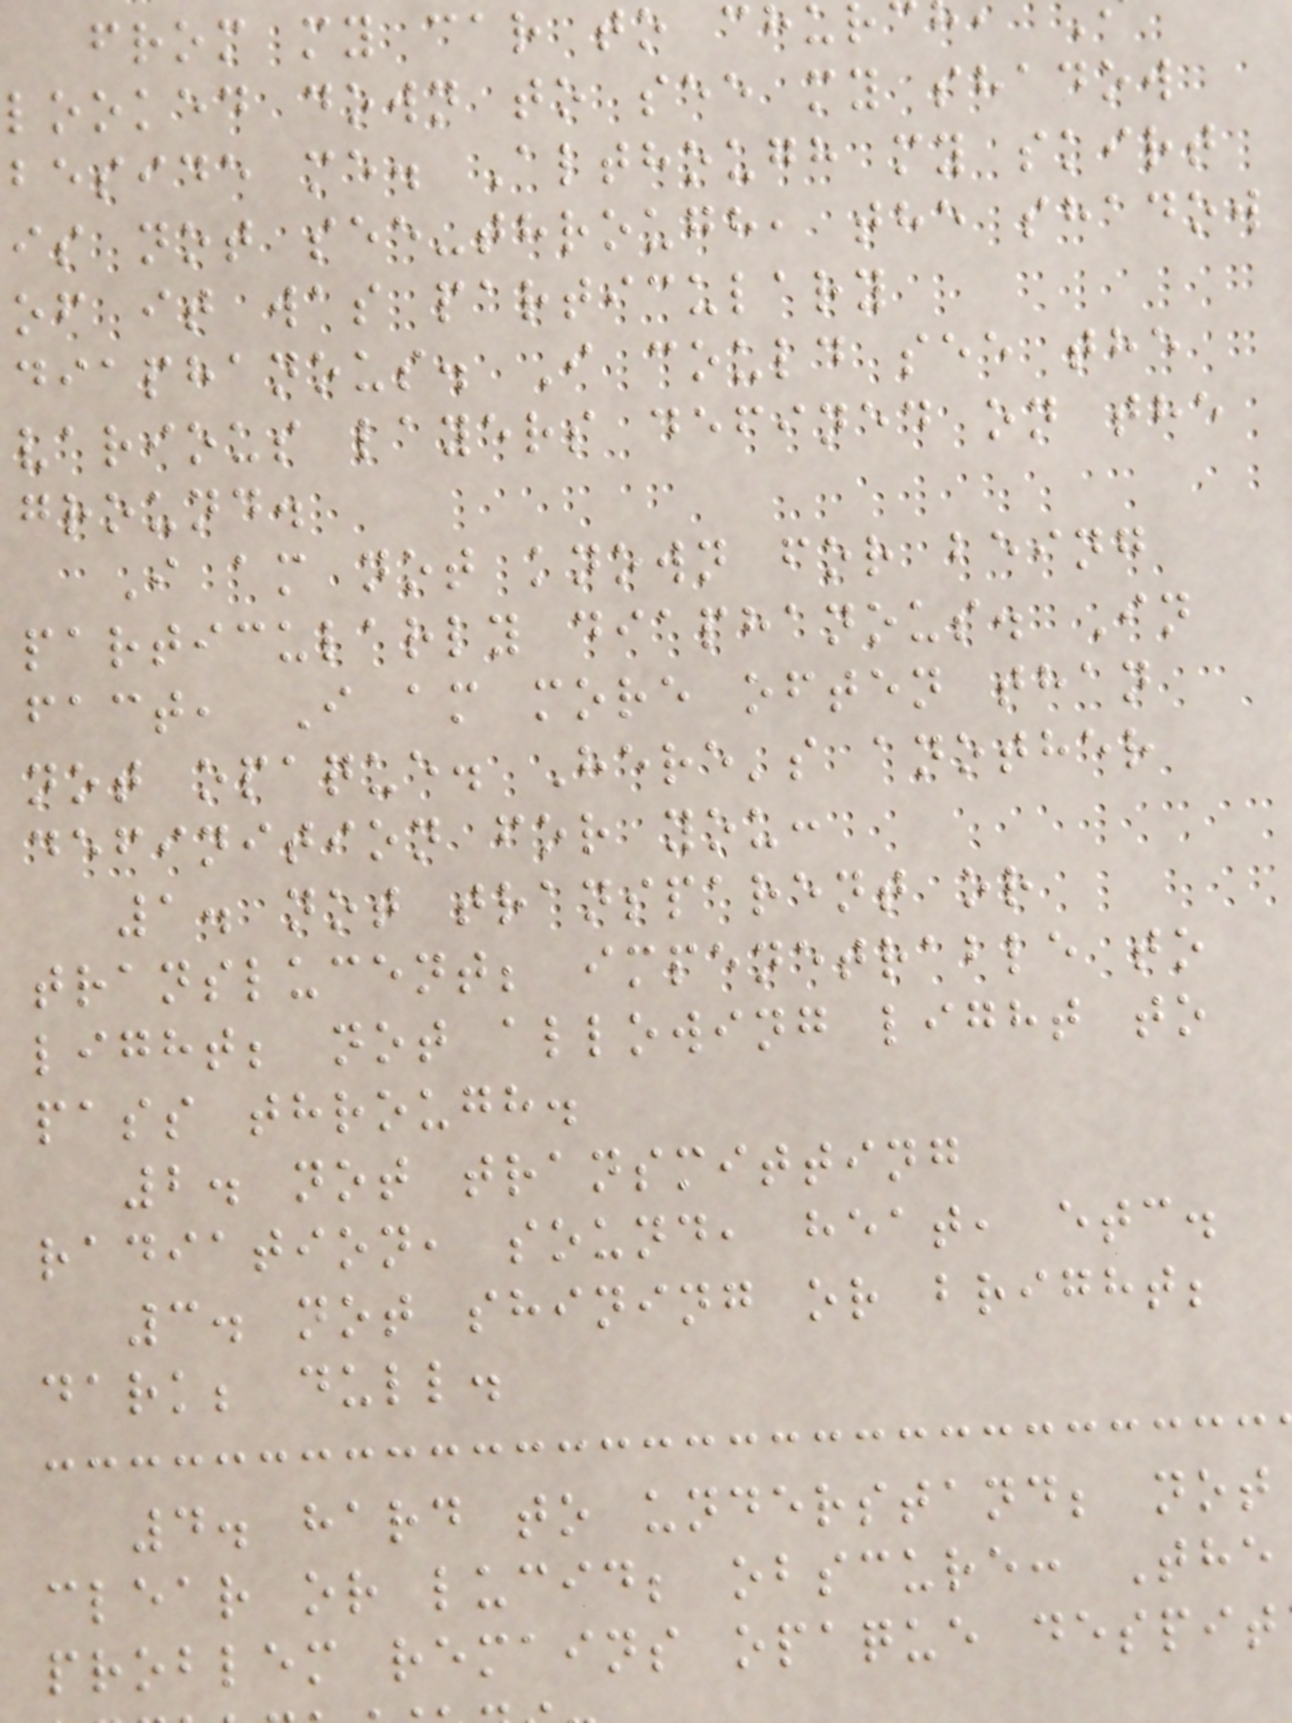from my car to chu
looked down to see my shadow
beside me. Although my skirt
is not see-through, the shadow
of it was particulary
diaphanous. I could see the
various layers defined on the
ground.
I am not known for being
particularly diaphanous. In
fact, I am more often than
not opaque. Here's another
definition for you:
1. not transparent or
translucent; impenetrable to
light; not allowing light to
pass through.
2. not transmitting
radiation, sound, heat, etc.
3. not shining or bright;
dark; dull.
4. hard to understand; not
clear or lucid; obscure: The
problem remains opaque despit
